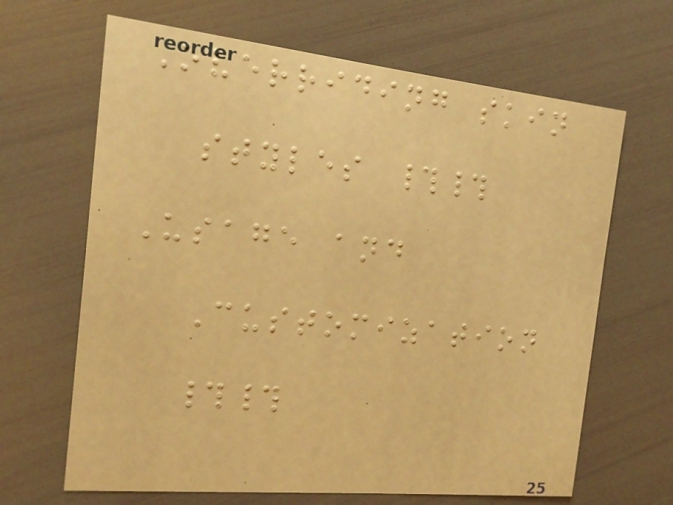Overriding skin
styles ##
Usage and
Customization
##
